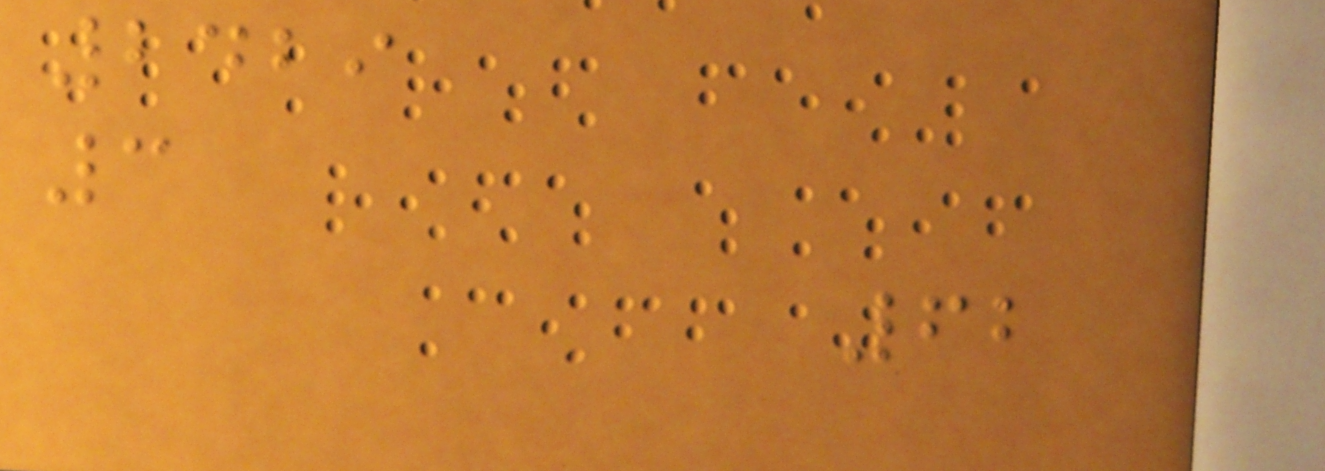2429
3
62
